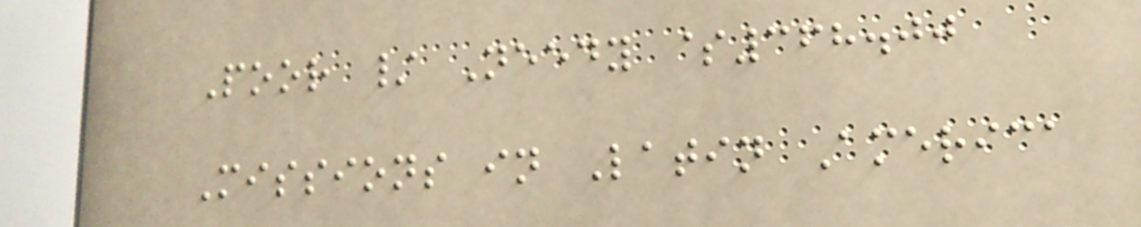Poor / Needy $368.00
Missions in Latin America
